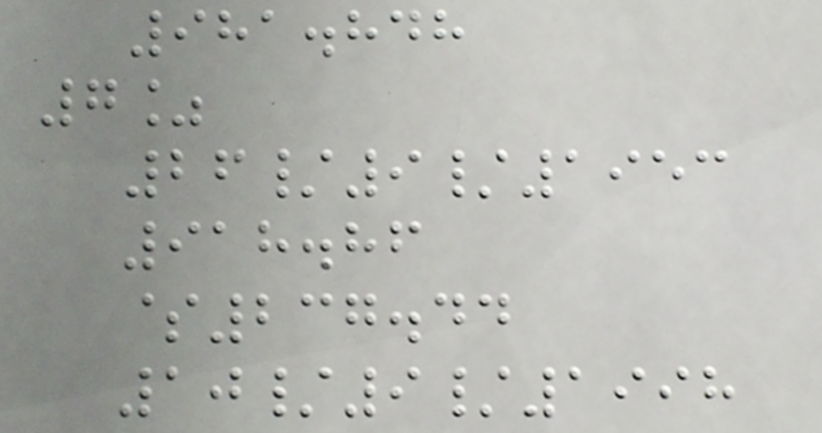981.848
7%
26/9/1953
918.86
$237.44
10/9/1998
